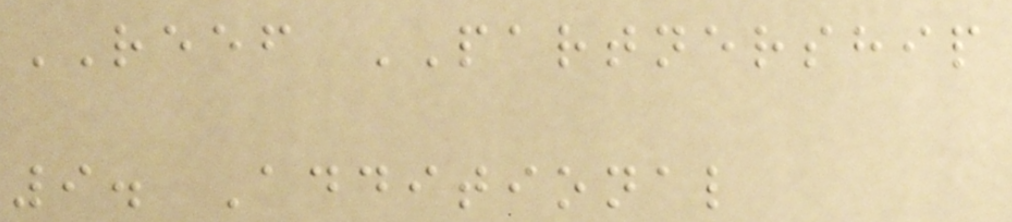REEF PARTNERSHIP
9. Additional
